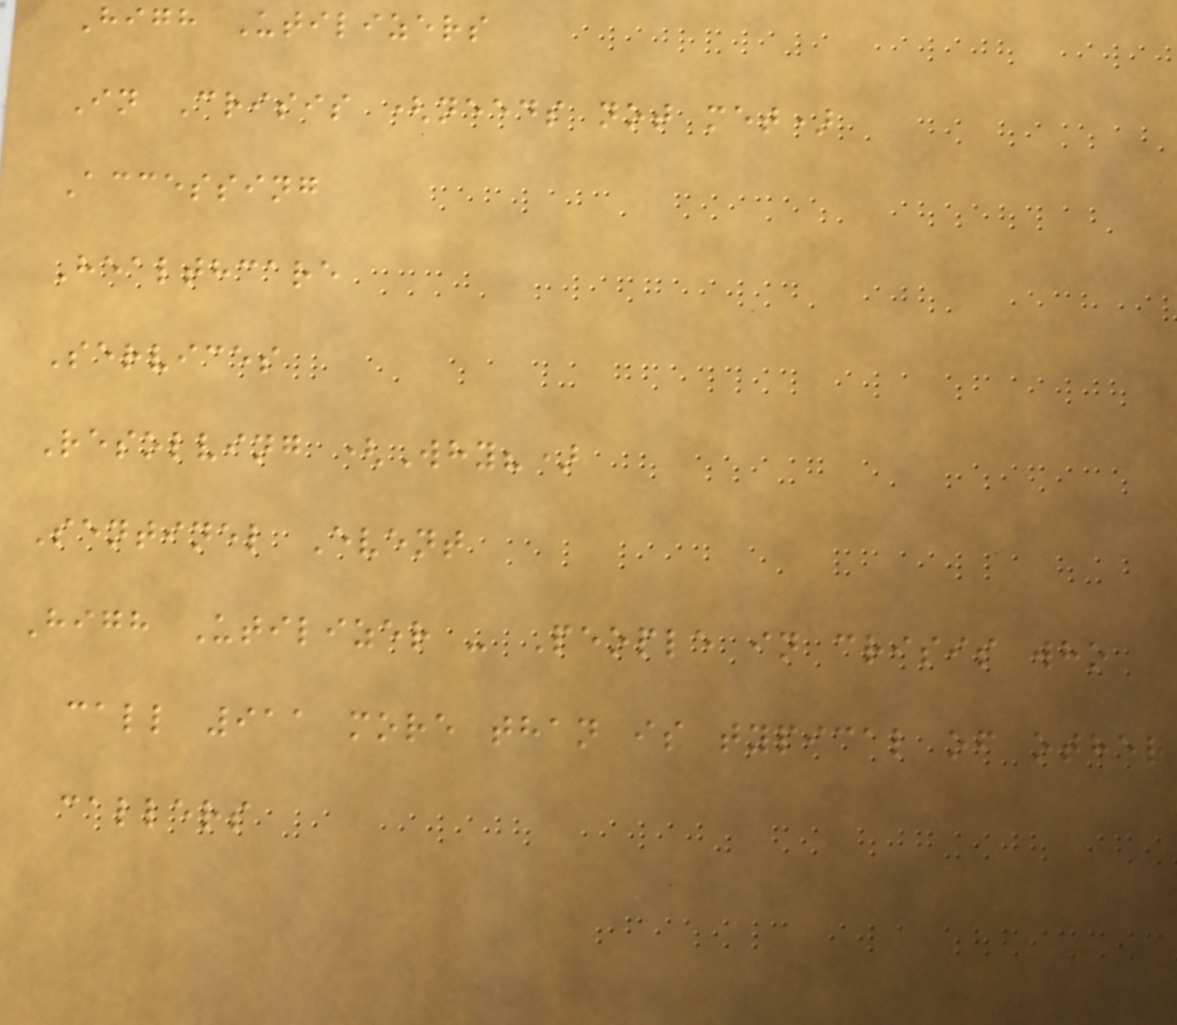High Utilizers
In Crisis (needs not met)
Accessing
Healthcare
Services
Resolving (Why?)
Sentinel Event
High Utilizer - People in crisis who
call 911 more than is typical of other
callers
